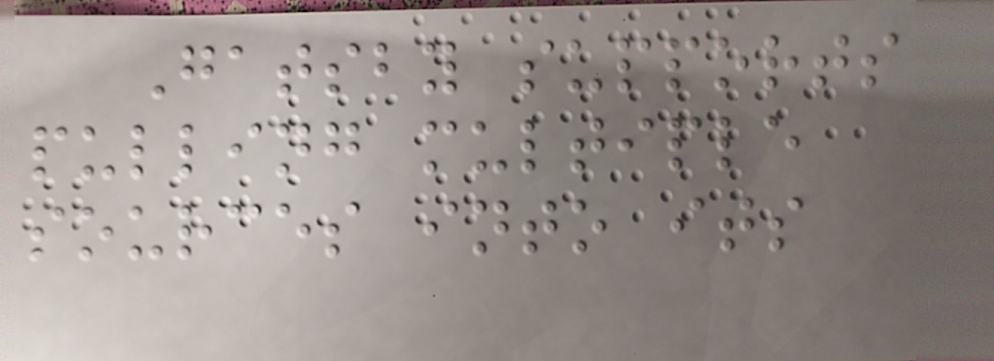Gatsby supports
pulling multiple
sources into its
